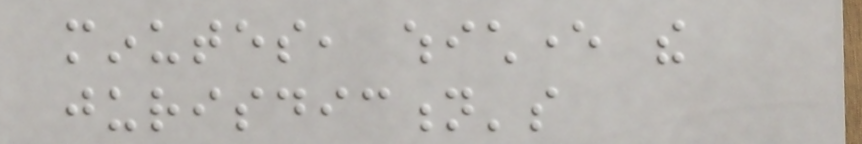minutes, whichever the
jurisdiction's
